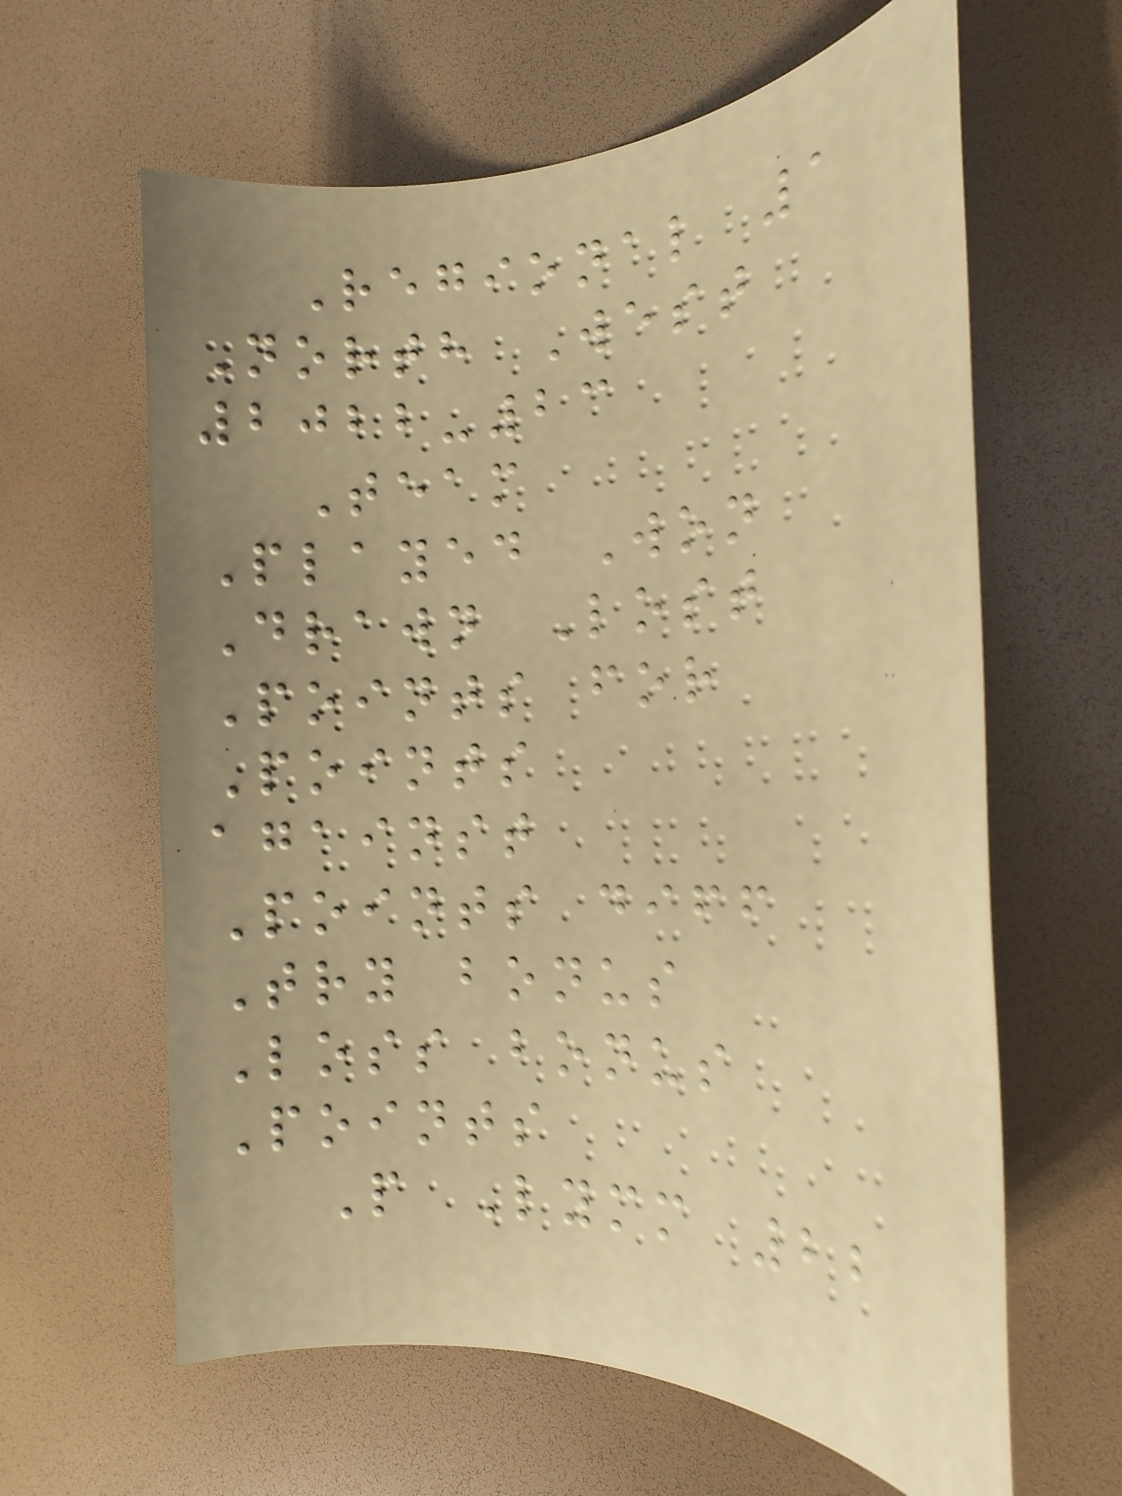Regional 1
North West
2022-23
Team
Played Won
Drawn Lost
Points for
Points
against
Points diff
Try bonus
Loss bonus
Points
P Lymm 22
